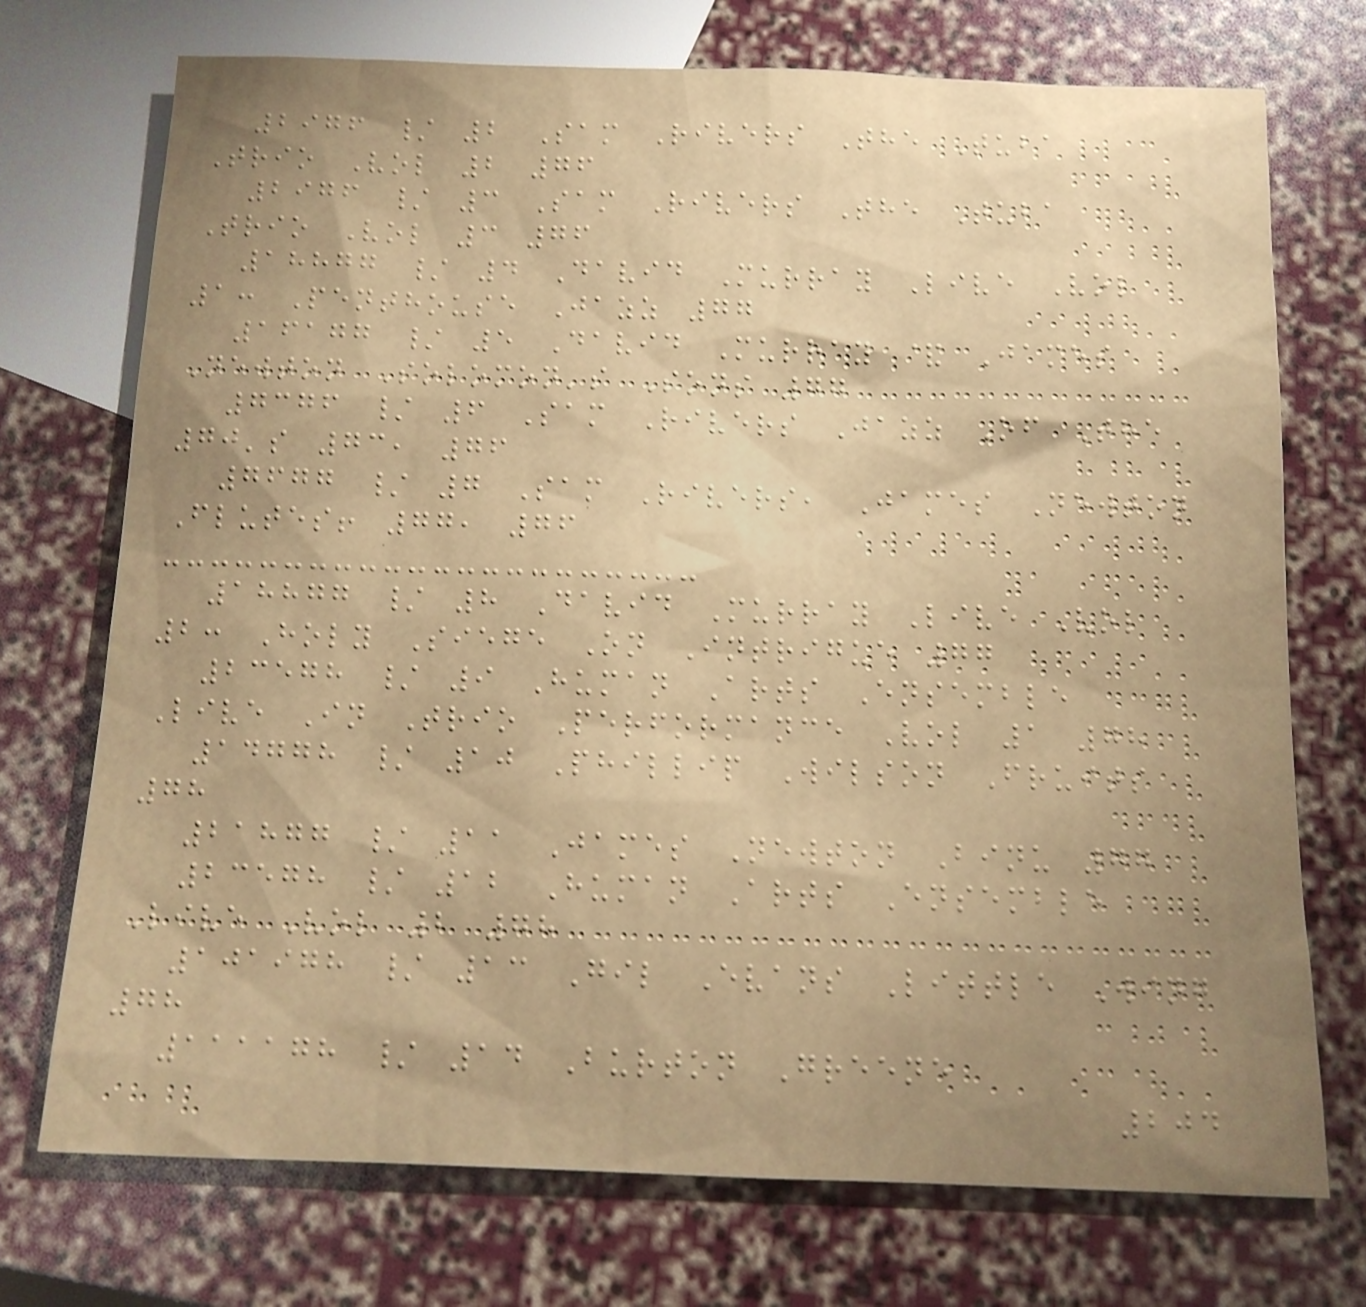2976 / 2 Sam Rivers The Tuba
Trio Vol 2 76
2976 / 3 Sam Rivers The Tuba
Trio Vol 3 76
18877 / 4 David Murray Live Vol
1: Penthouse Jazz 77
16177 / 5 David Murray & James
Newton Solomon's Sons 77
7376 / 6 Sam Rivers Jazz Of The
70's 73, 76
7677 / 7 Sam Rivers, James Newton
Flutes! 77, 76
18877 / 8 David Murray Live Vol
2: Holy Siege On Intrigue 77
23578 / 9 Human Arts Ensemble
Live In Trio Performance Vol 1 78
14778 / 10 Phillip Wilson Fruits
78
21877 / 11 James Newton Binu 77
23578 / 12 Human Arts Ensemble
Live Vol 2 78
101978 / 13 Gil Evans Little Wing
78
111178 / 14 Burton Greene
204
